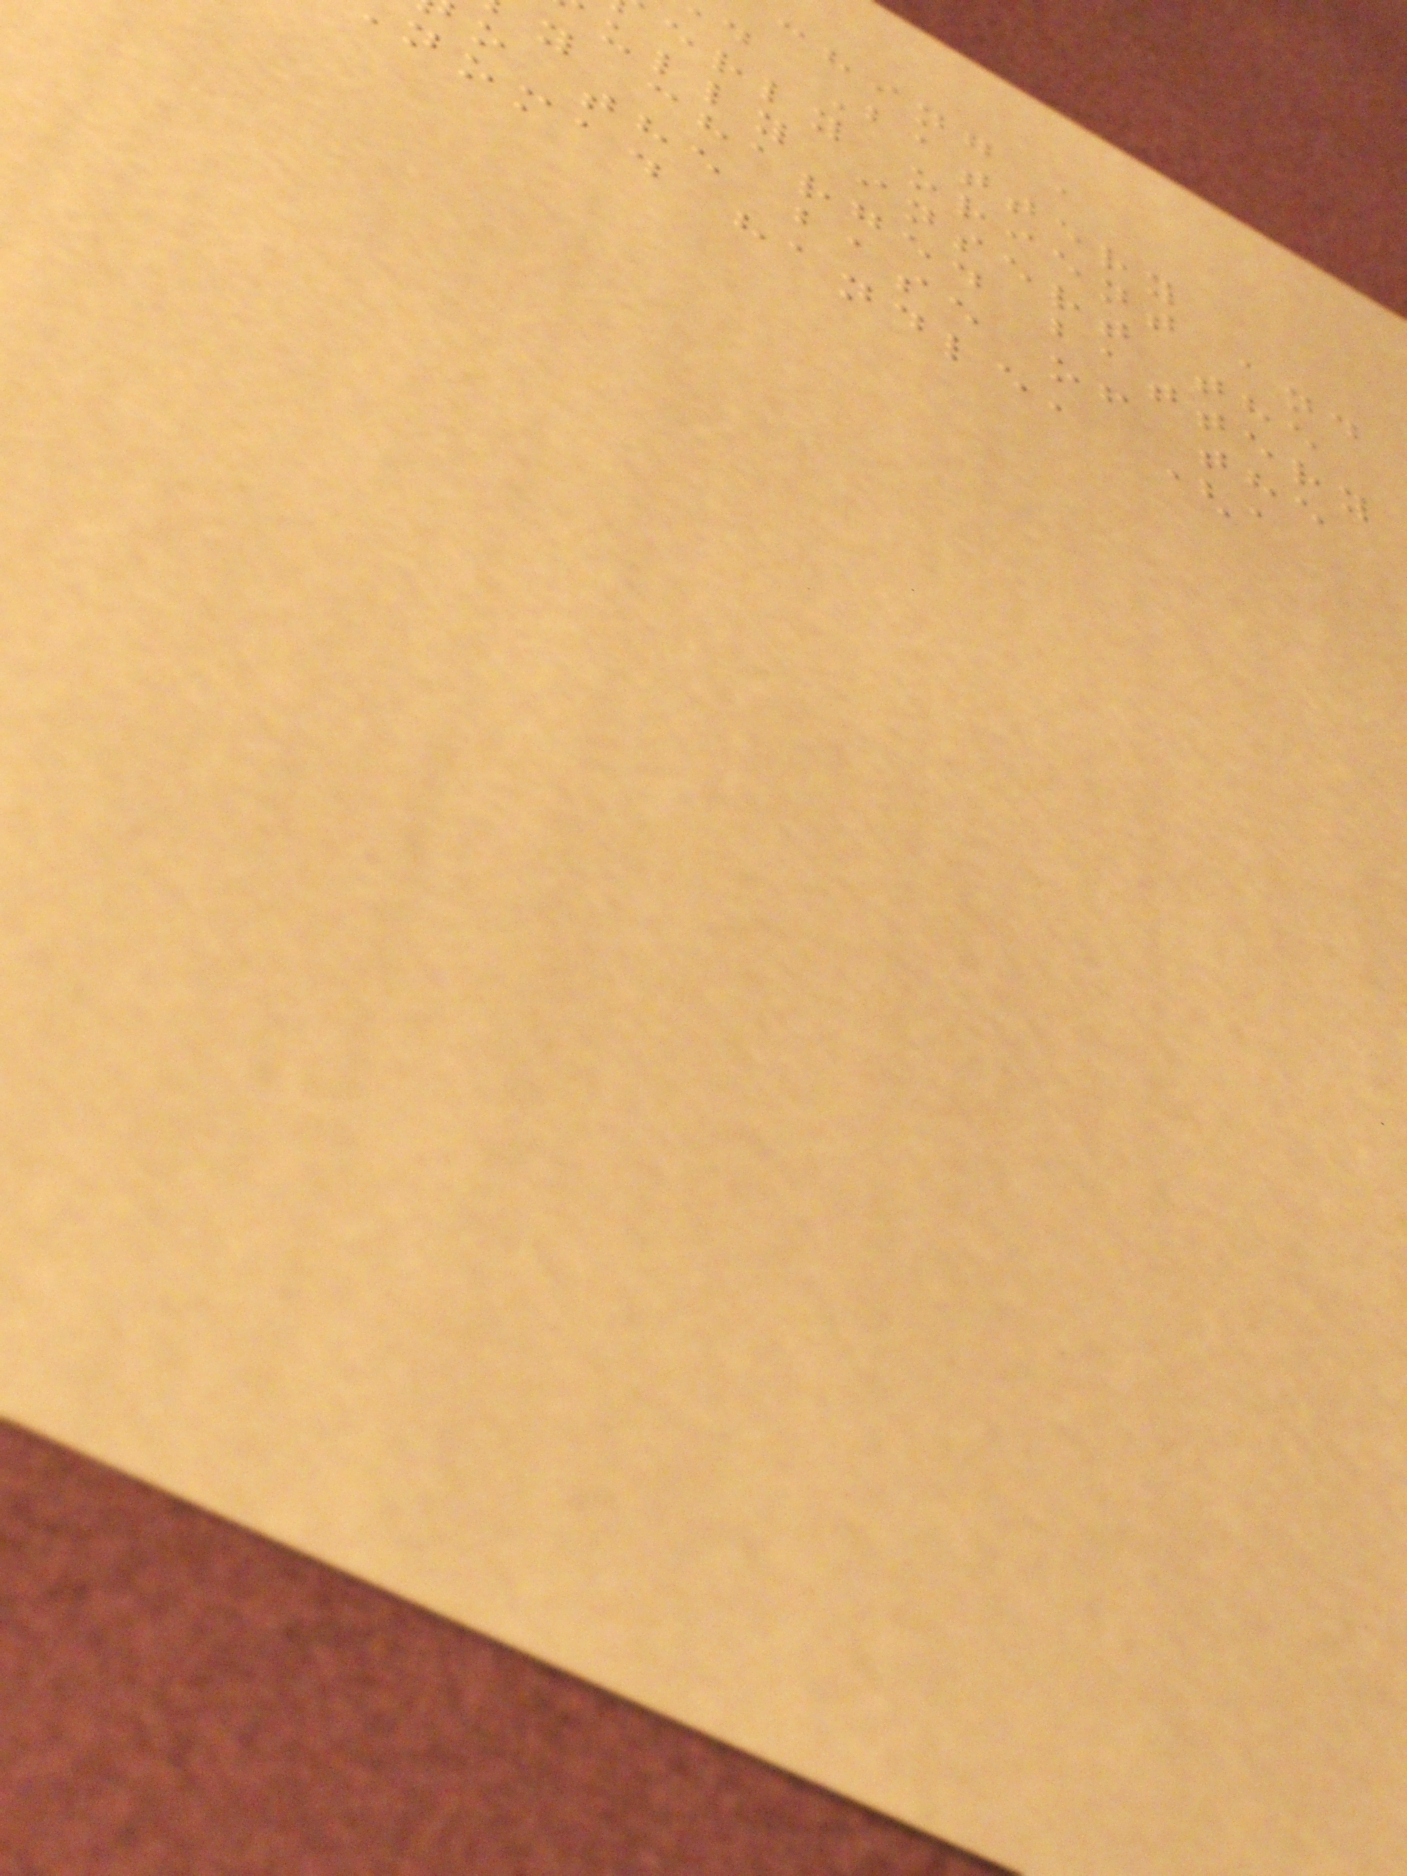ching a
d Battery
erly orient and
ully insert the
y charged battery
o the base of the
nomad handle, (a
